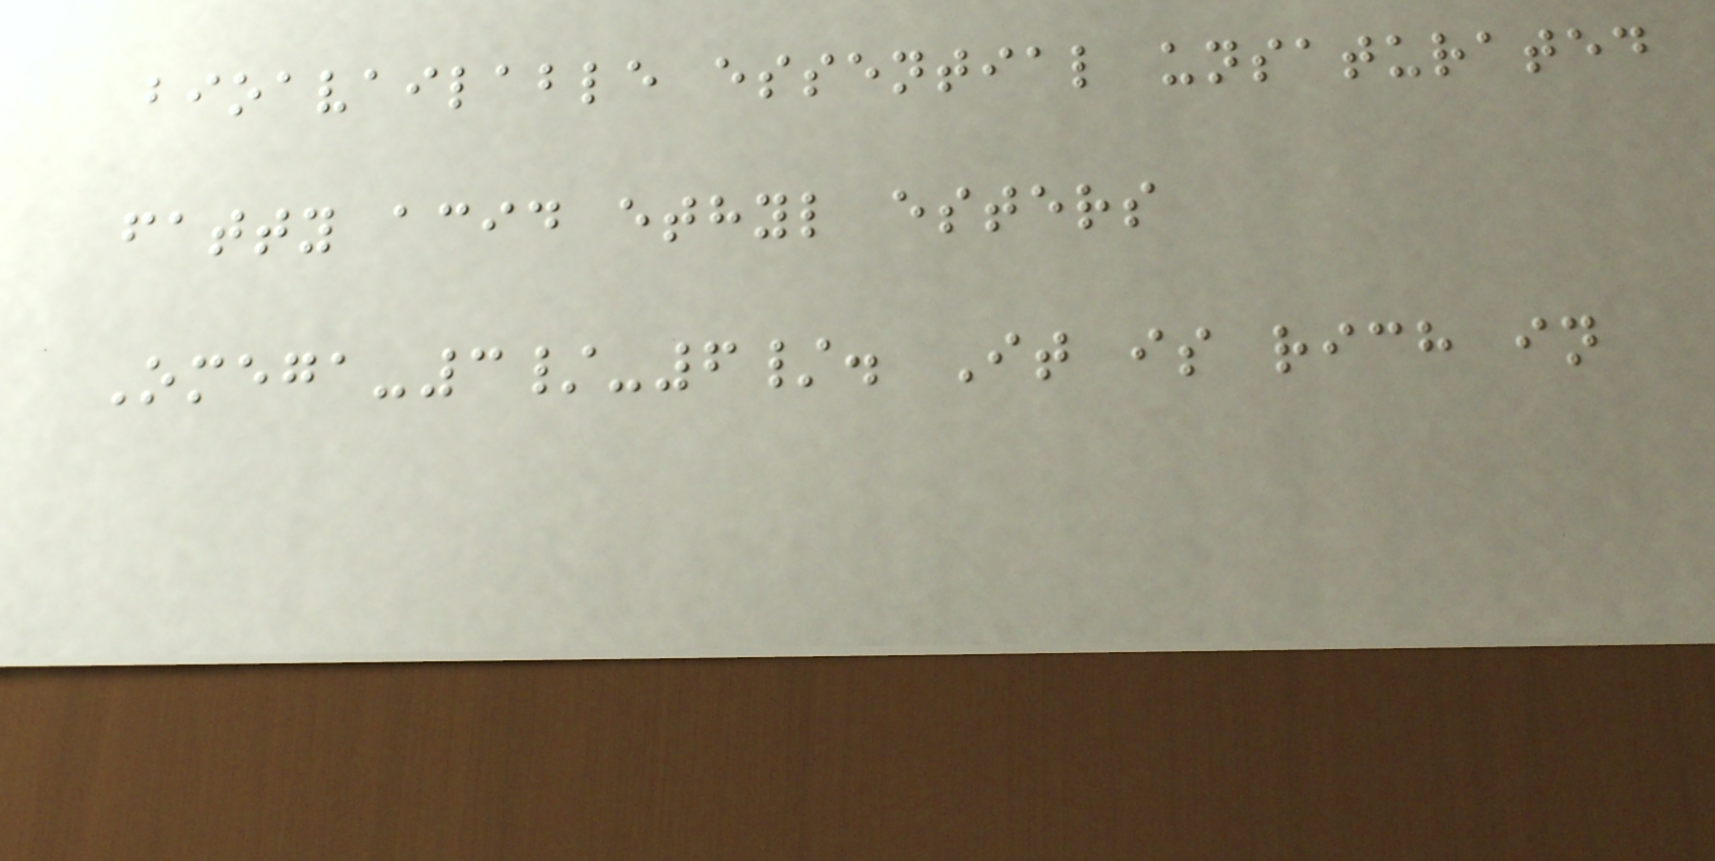bioavailable essential unsaturated
fatty acid ethyl esters
Omega-3/-6/. It is rich in
